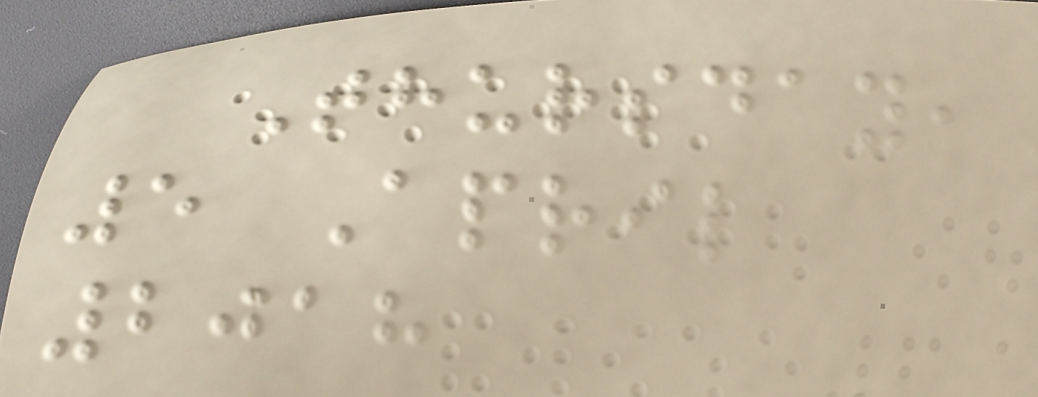Thursday,
5 April
2018
